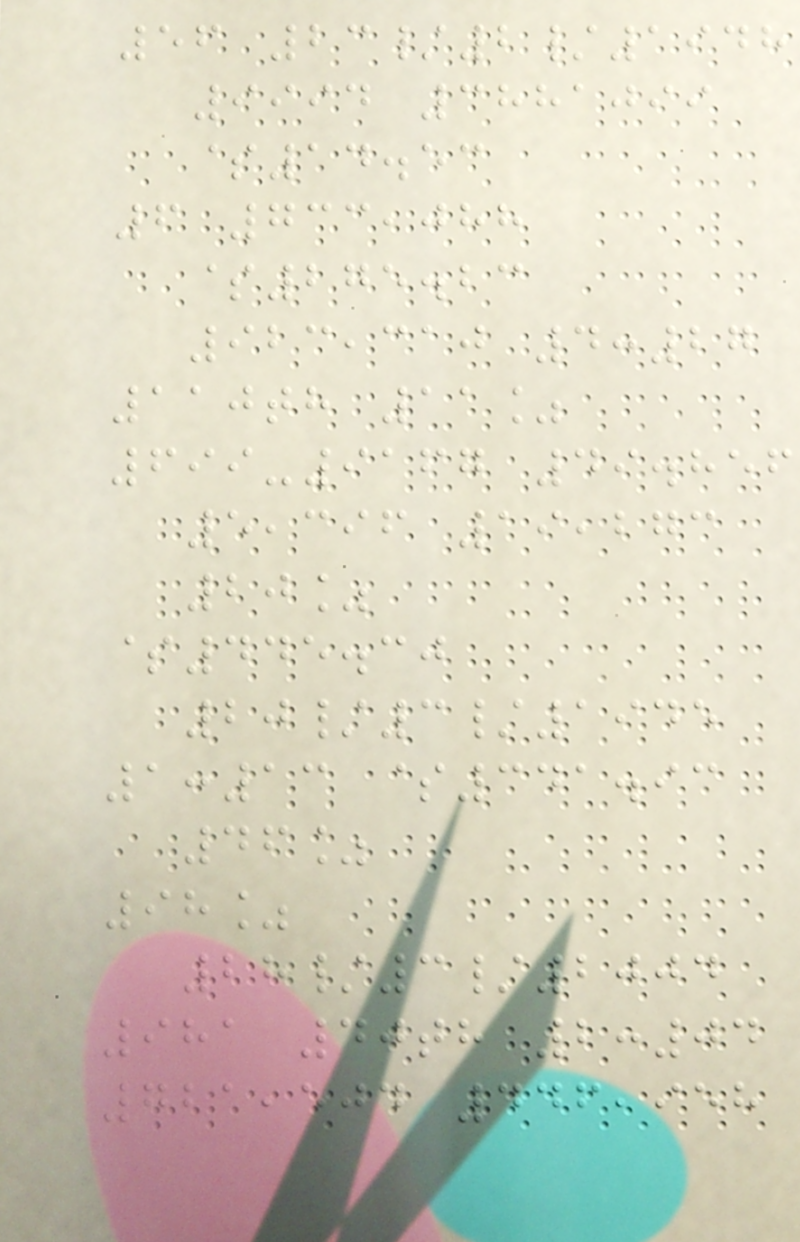56 23/2/1948
9994 3881099
$14.53
6 733,088
$275.23
923,310 4:27
110th 11%
699-9167 49.856
5,396 19,273
20%
$445.30
20/3/1945
1:13 $341.93
46%
98%
28/3/2004
981 40th 2:04
721,504 446,958
